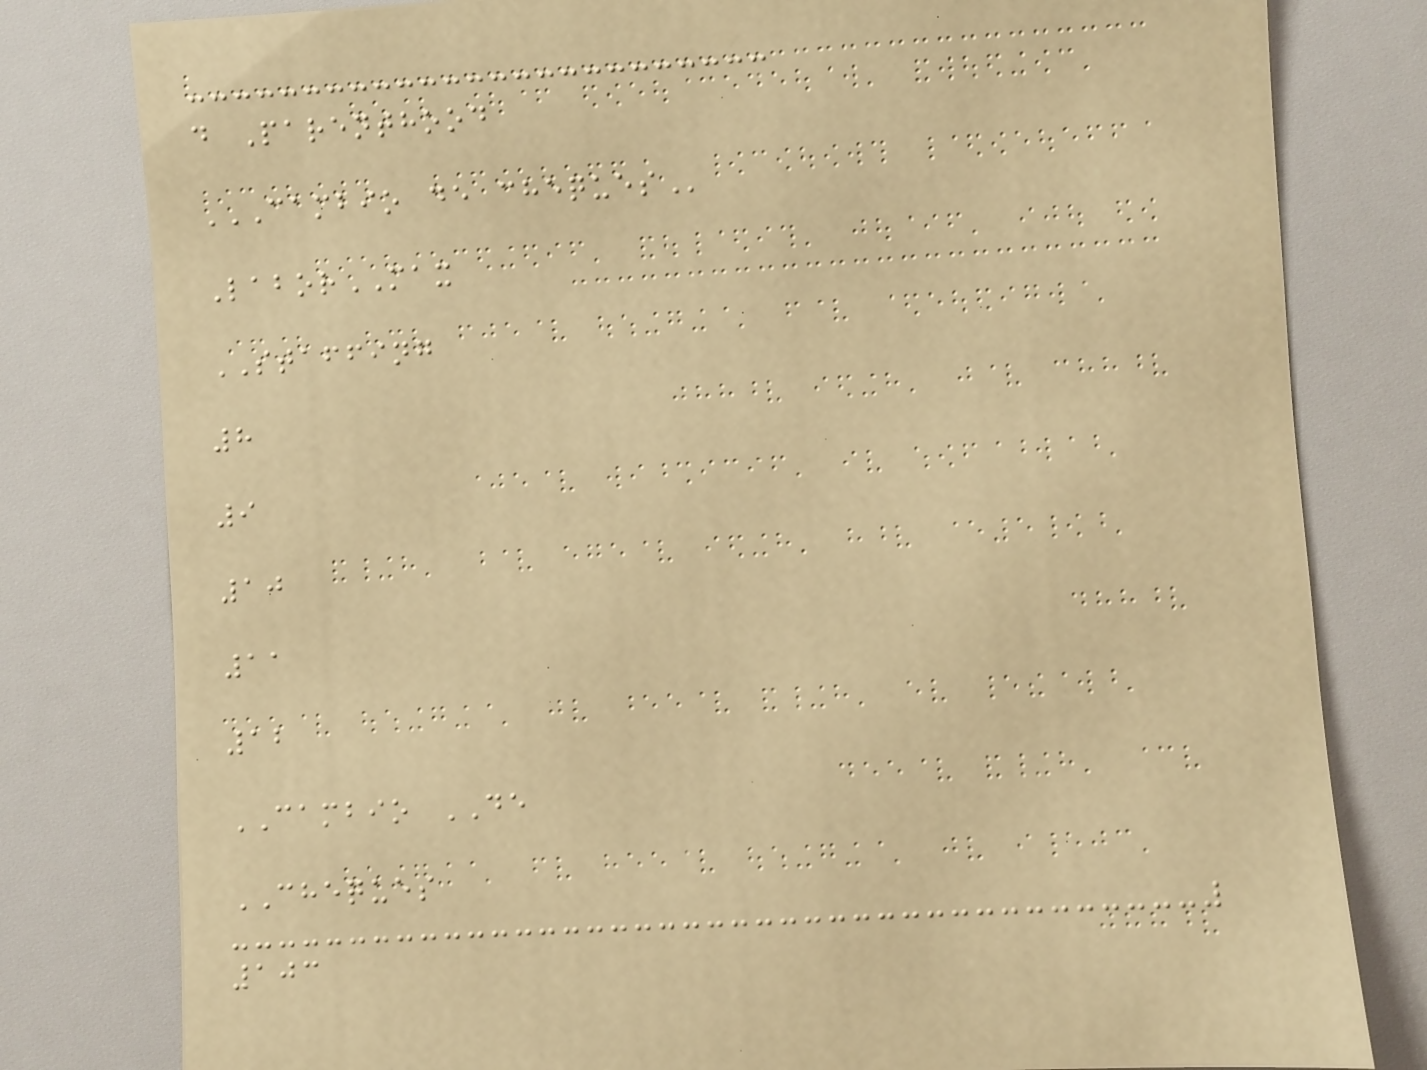d Parenthood
CAMBIO DE CHEQUES
LaborMAX
STAFFING
8
9
10
11
12
CAMBIO DE
CHEQUES
103
